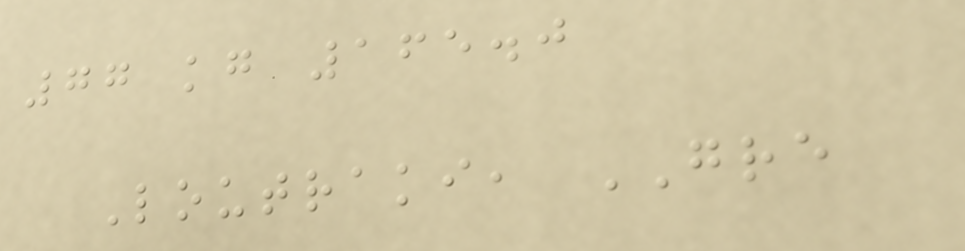77 kg 165.0
Loutraki, GRE
